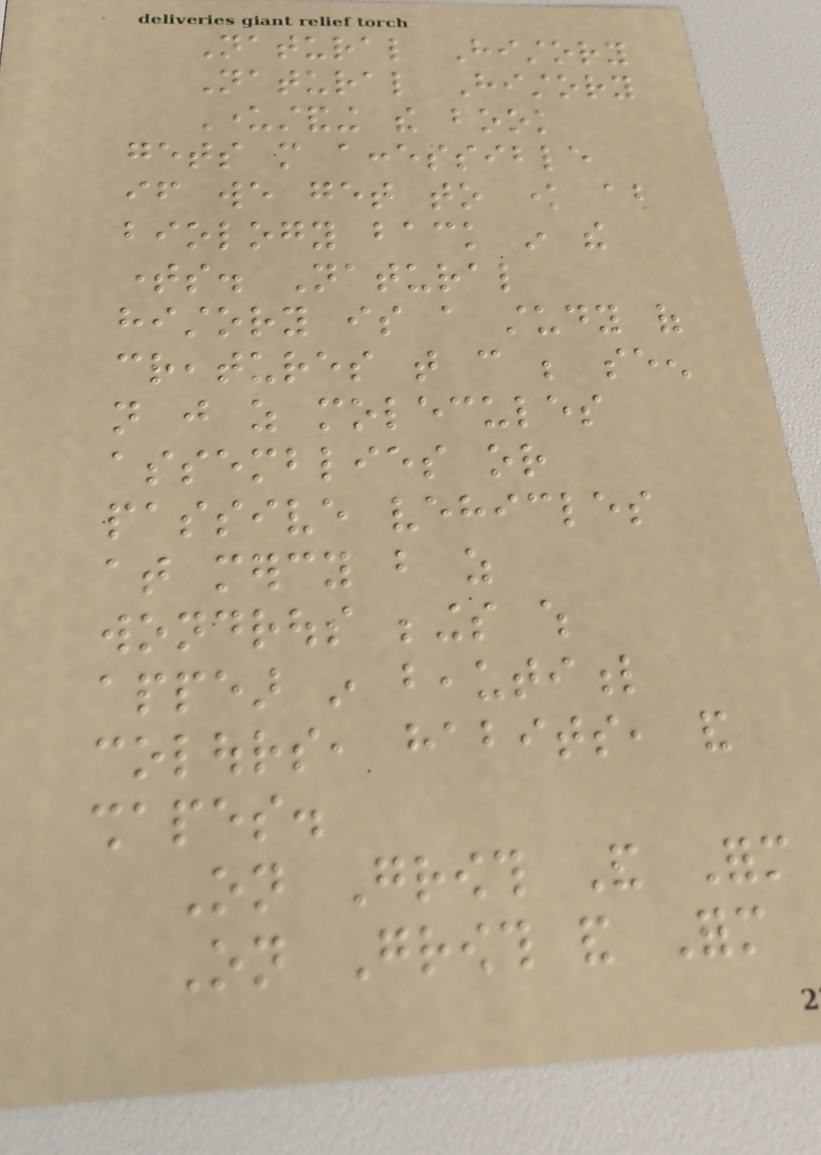Natural History
Natural History
Understanding the book
gets more accessible
if we get to know about
biology back in the
times. Natural
history is a study of
creatures that can be seen
not just as molecules
assemblies or
passive vehicles
at mercy but as
wondrous beings which
appear in beautiful
colours, habits, and
shapes.
On Growth And Form
On Growth and Form
